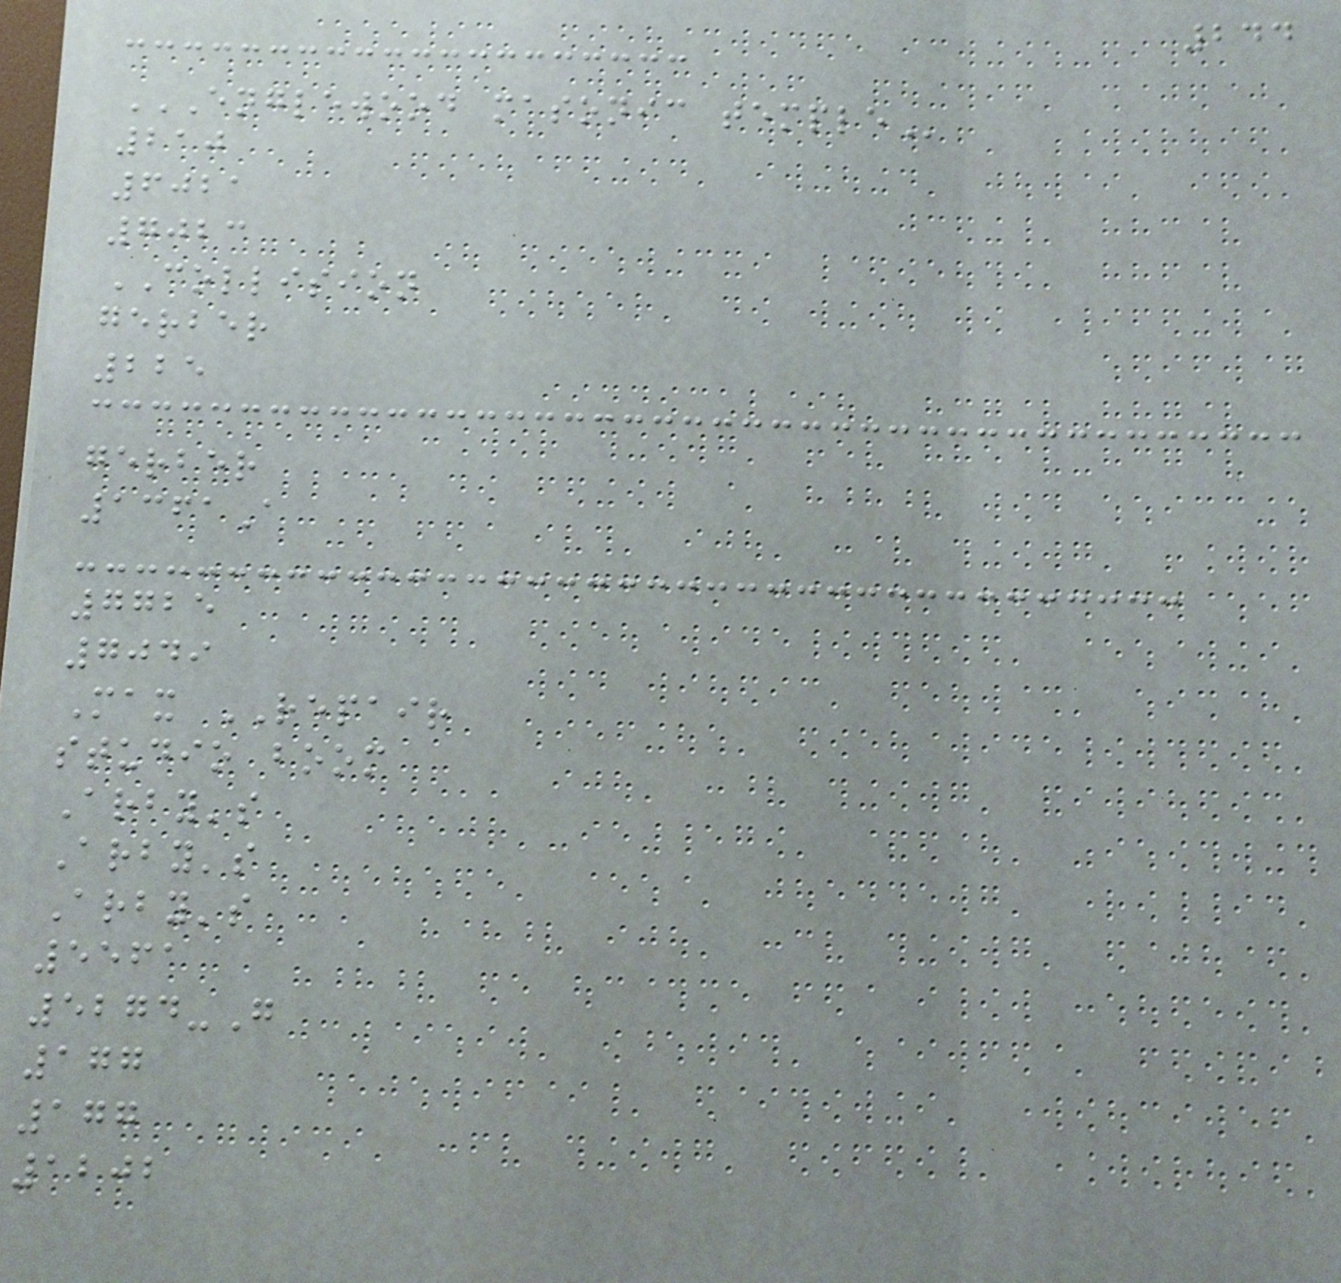244
ENGLEWOOD MASONIC TEMPLE
210
6021
7023
COLLISION
gerber
225
gerber
1361A
7725
7049
Max REPAIR
studio boom
Arby's
Arby's
Arby's
5561
5274-G
177
177
1202
